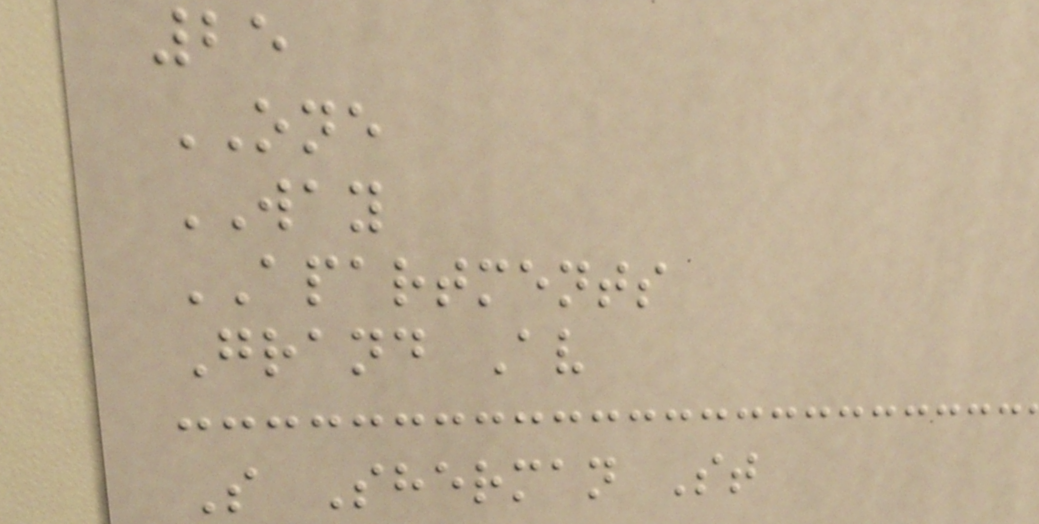25
ONE
WAY
APARTMENTS
Grand Av
S Sherman St
